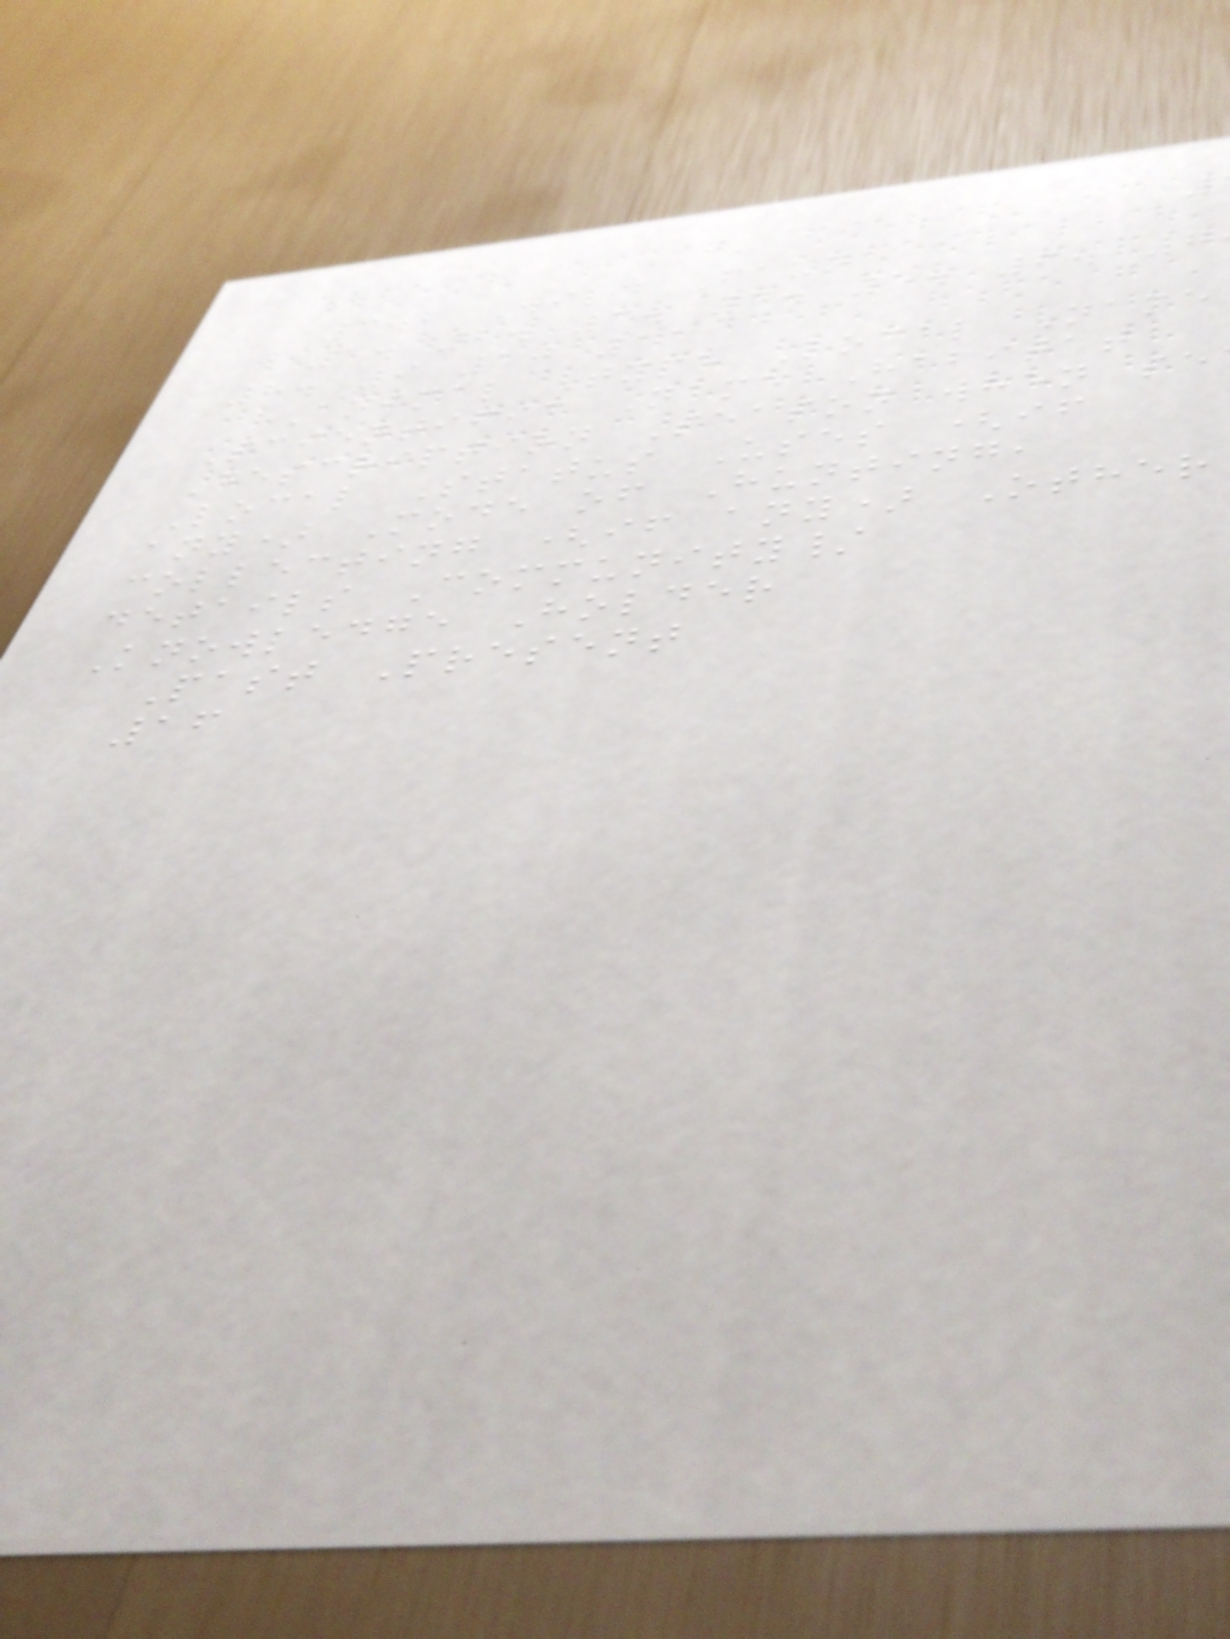3.2 Wild Fauna
1. 2. 3. 4. 5. 6. 7
8. 9 10 11
Animal Type Local Name
Scientific Name Habitat
Description Season when se
Local Status Uses (if
any) Mode of Hunting,
collecting (if any) Other
details Community/
Knowledge Holder
Past Present
16
